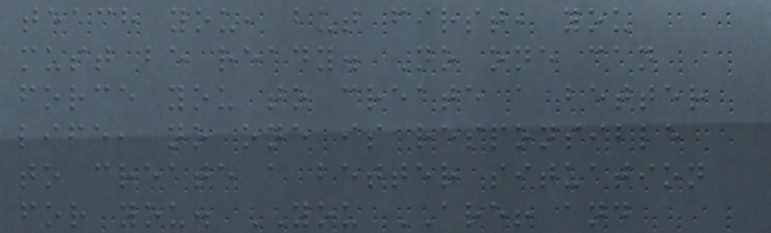teach you, but first, you
must be ready. No one can
force you to create a better
life, no one is responsible
to create a better situation
for you. YOU ARE! and
